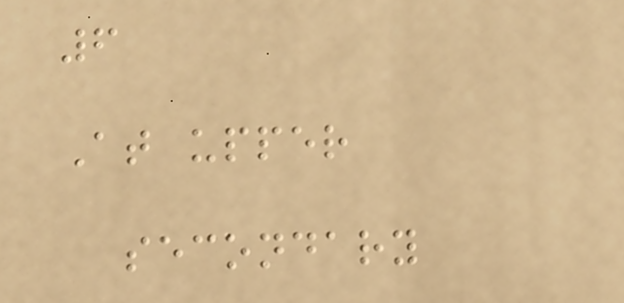6
At upper
secondary
